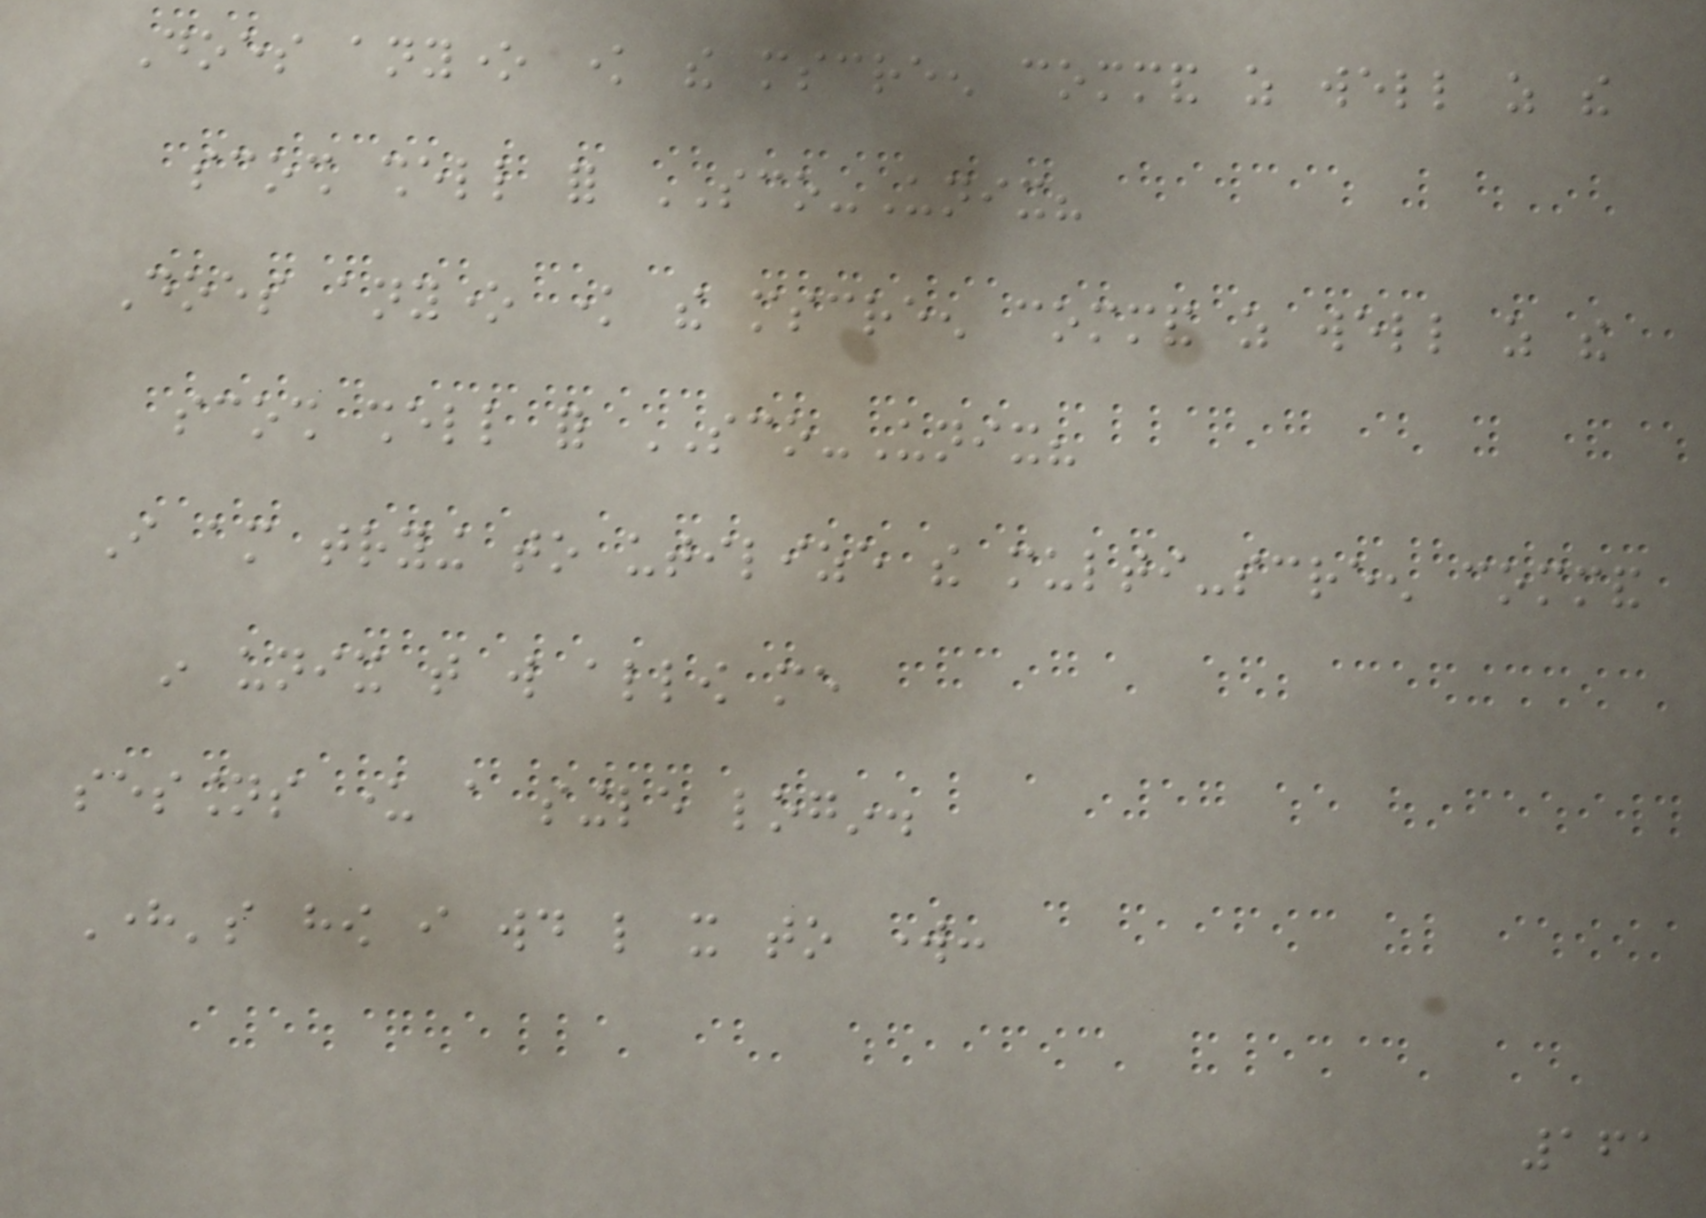Does anyone know the mscreen command as well as the
scosh shell for SCO-Unix?
Does anyone know the mscreen command as well as the
scosh shell for SCO-Unix?
I am trying to utilize the multi-screen command
in unix that will allow me
sessions under a single login.
Here's how i would like it to work:
161
